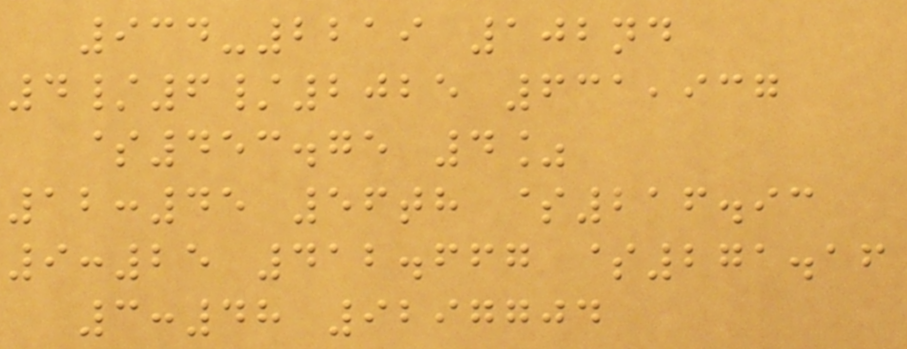934-2219 102nd
4/6/2025 631,937
$453.75 4%
12:45 56th $216.93
9:25 412.667 $271.16
3:48 9297704
